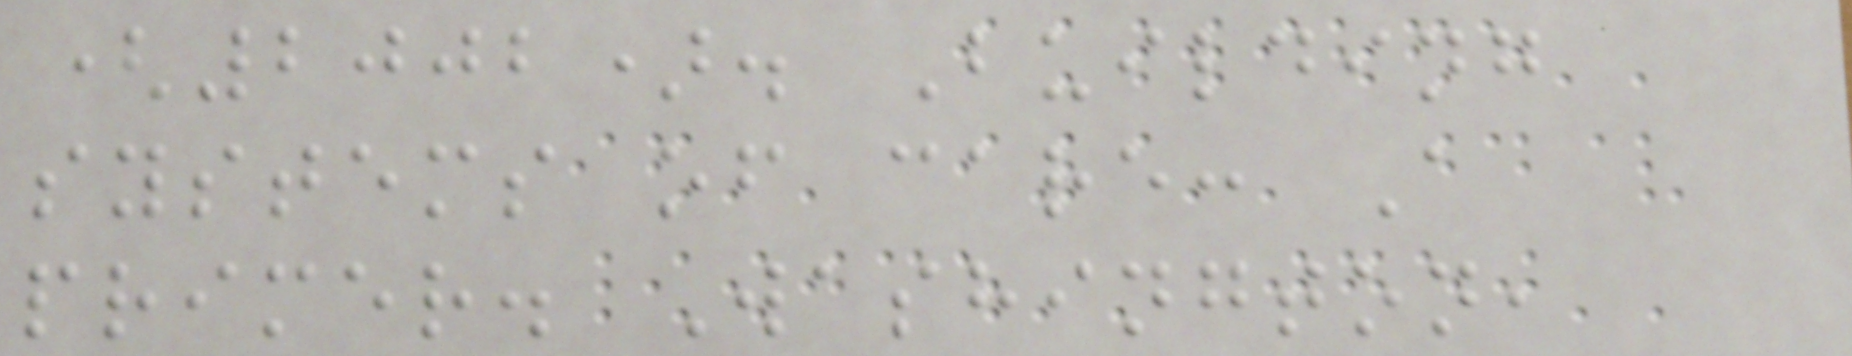(2002). Building
systems of care: A
primer. Washington,
